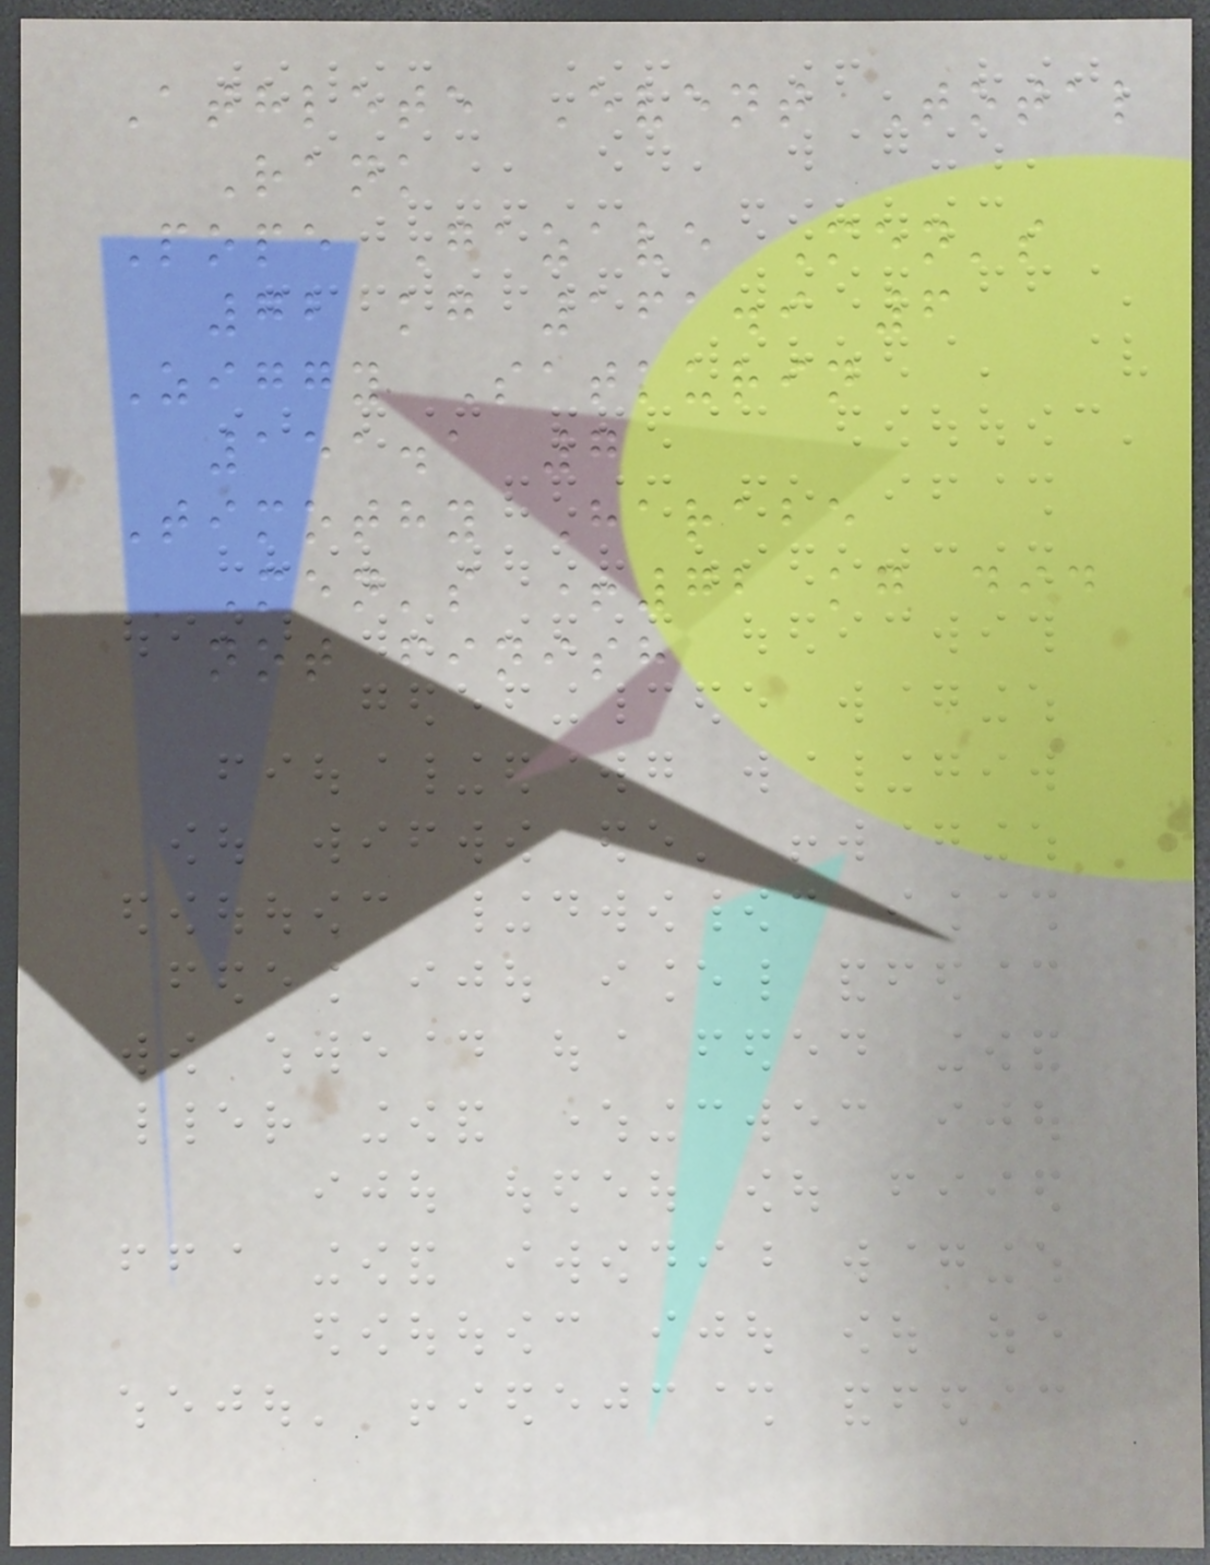Athlete Event Total
Rank
Pope Gazave Men's
72 kg 161.9 6
Ziggy Satkurin
151.1 7
Timothy Harabe
Men's +72 kg did
not finish
